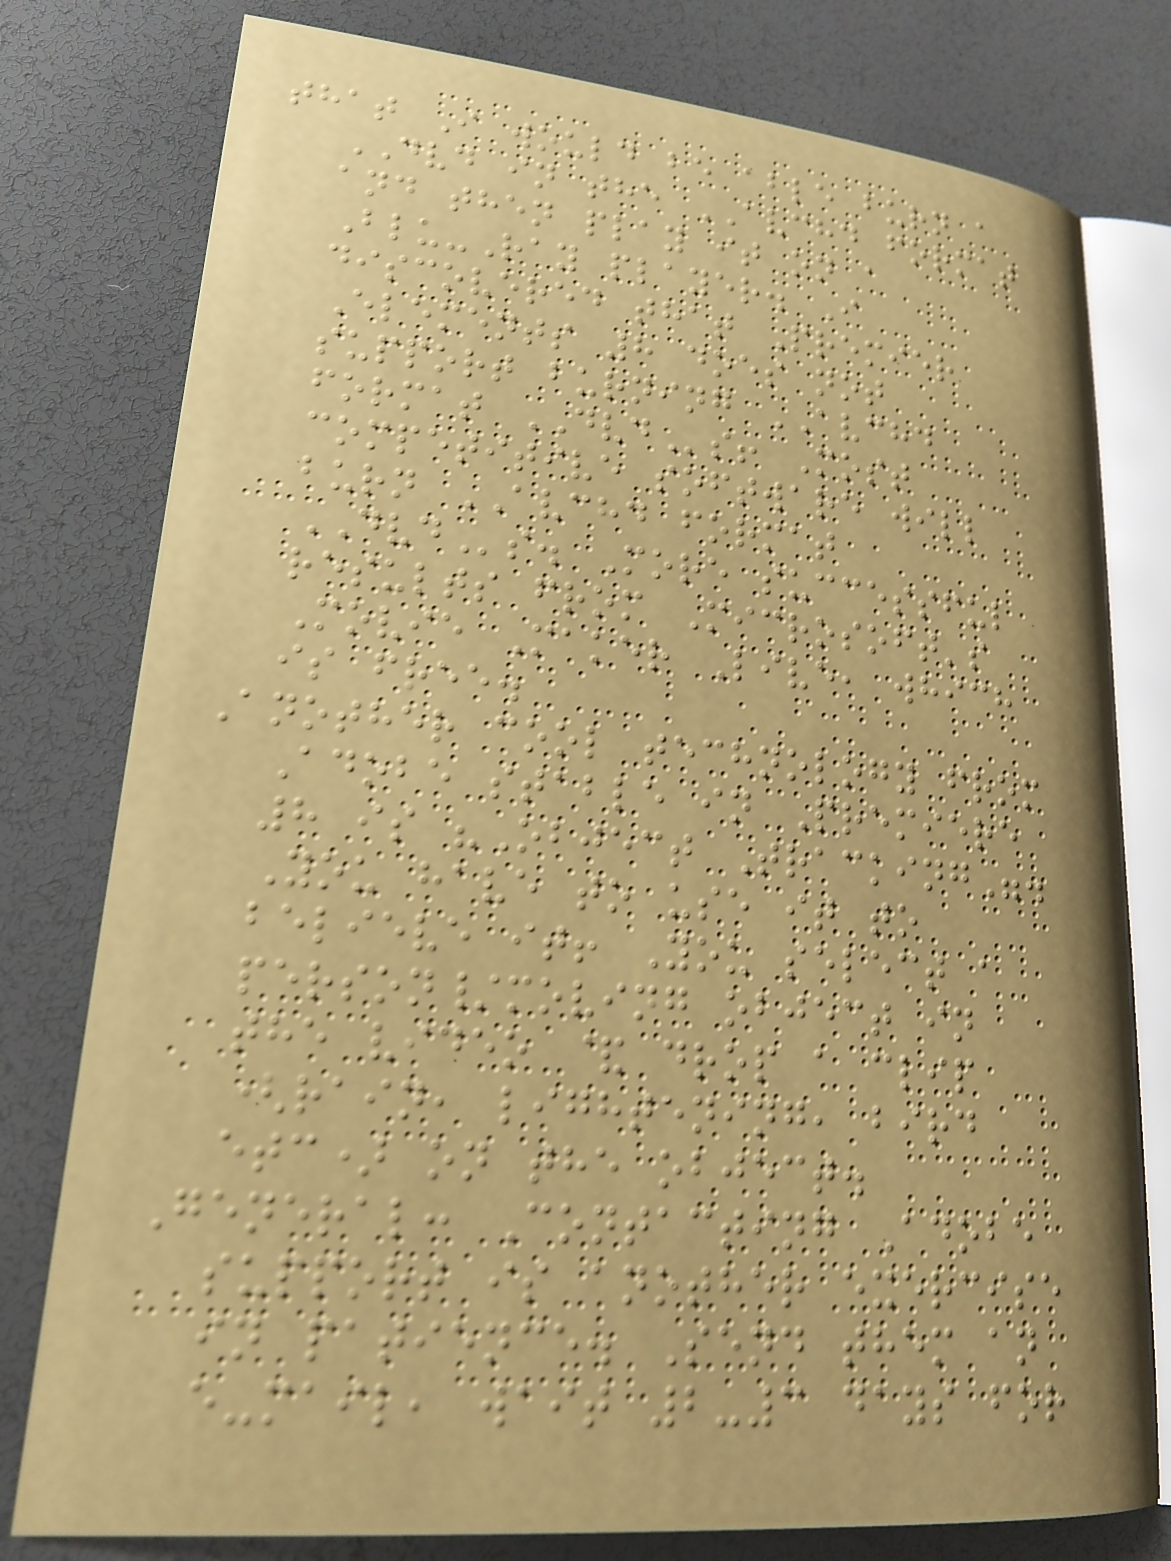that I would be able burn a
DVD in the AVCHD format
and then play it on a
Blu-Ray player. I
discovered that Premier
Elements 8 does not
support burning AVCHD
format DVDs! Most
competitive software will
burn AVCHD format
DVDs. More successful
results from Microsoft's
Movie Maker Live, which
is free.
Another cool technology from
Adobe stable in Premiere
8 is "Object Tracking".
You have to use it to
believe it! You select a
person/moving object in
the video & drop a clip
(rain, lightening, bird
etc) on the object.
General: Contacting Adobe
support is another exercise
in patience. Send them an
e-mail, wait 2-3 days for
